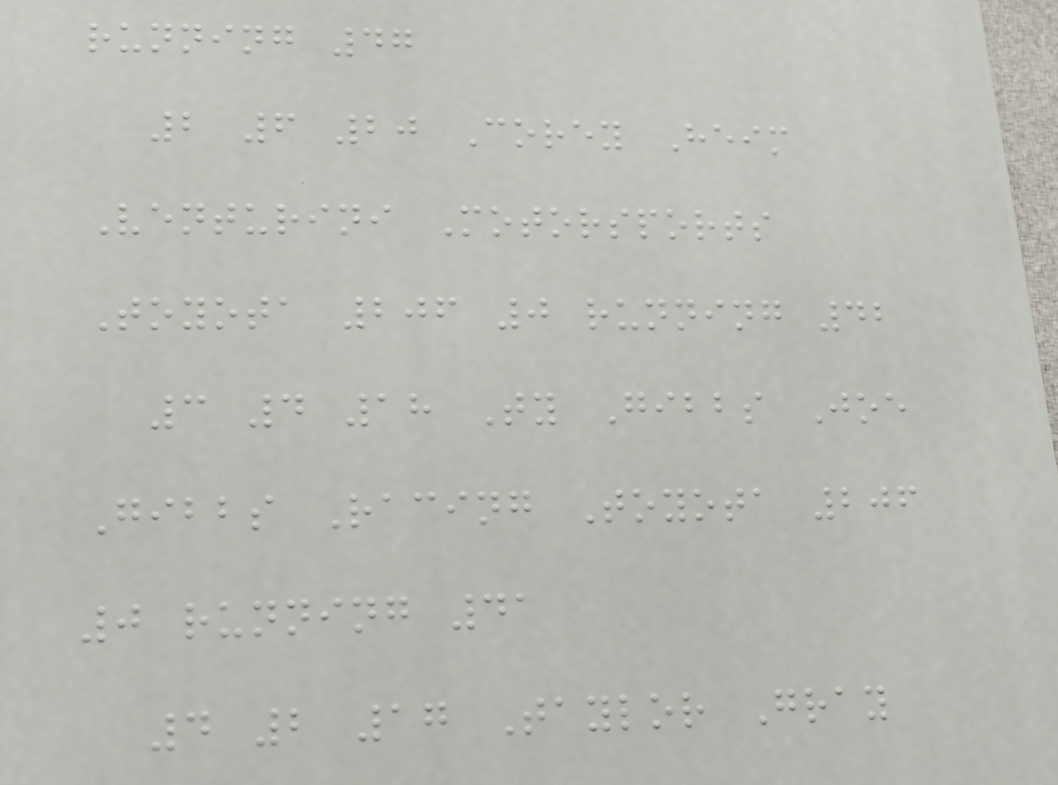running 47
2 6 20 Corey Heim
Venturini Motorsports
Toyota 206 0 running 42
3 4 18 Ty Gibbs Joe
Gibbs Racing Toyota 206
0 running 41
4 2 17 Taylor Gray
